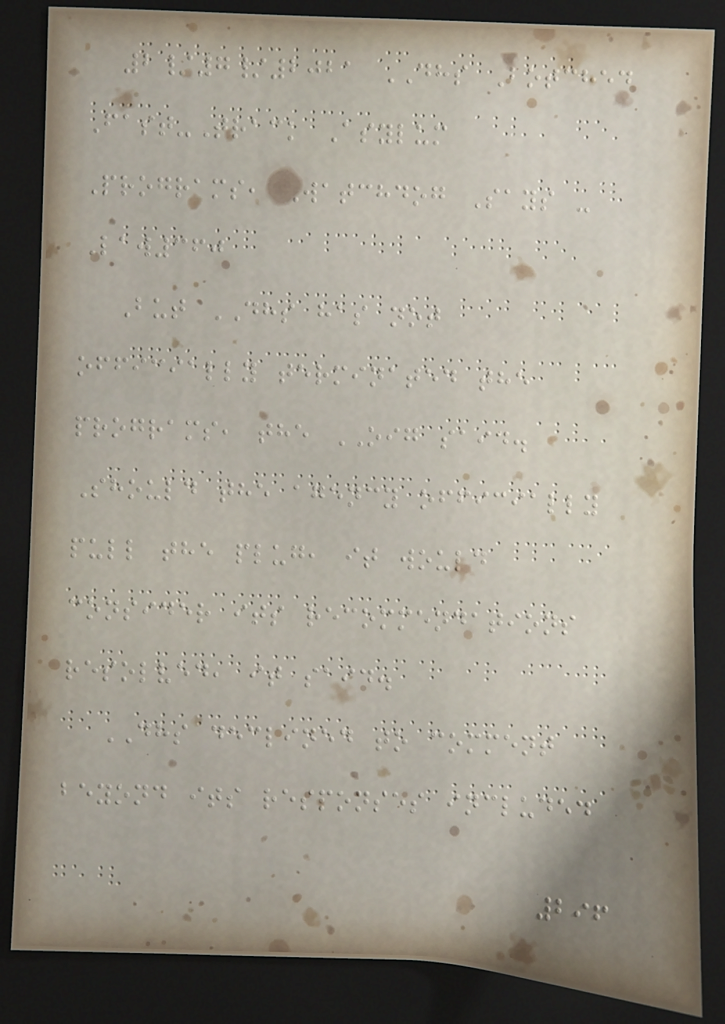2/7/2021 DHS Botched
Fast-Track Asylum
Programs, Watchdog Says -
Law360
But DHS has not
officially terminated the
programs, the OIG said.
Should the agency officially
pull the plug, it would
consider its recommendations
resolved, it said.
DHS declined to comment
beyond its responses included
296
